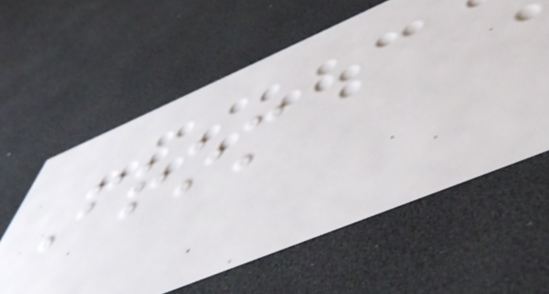From
